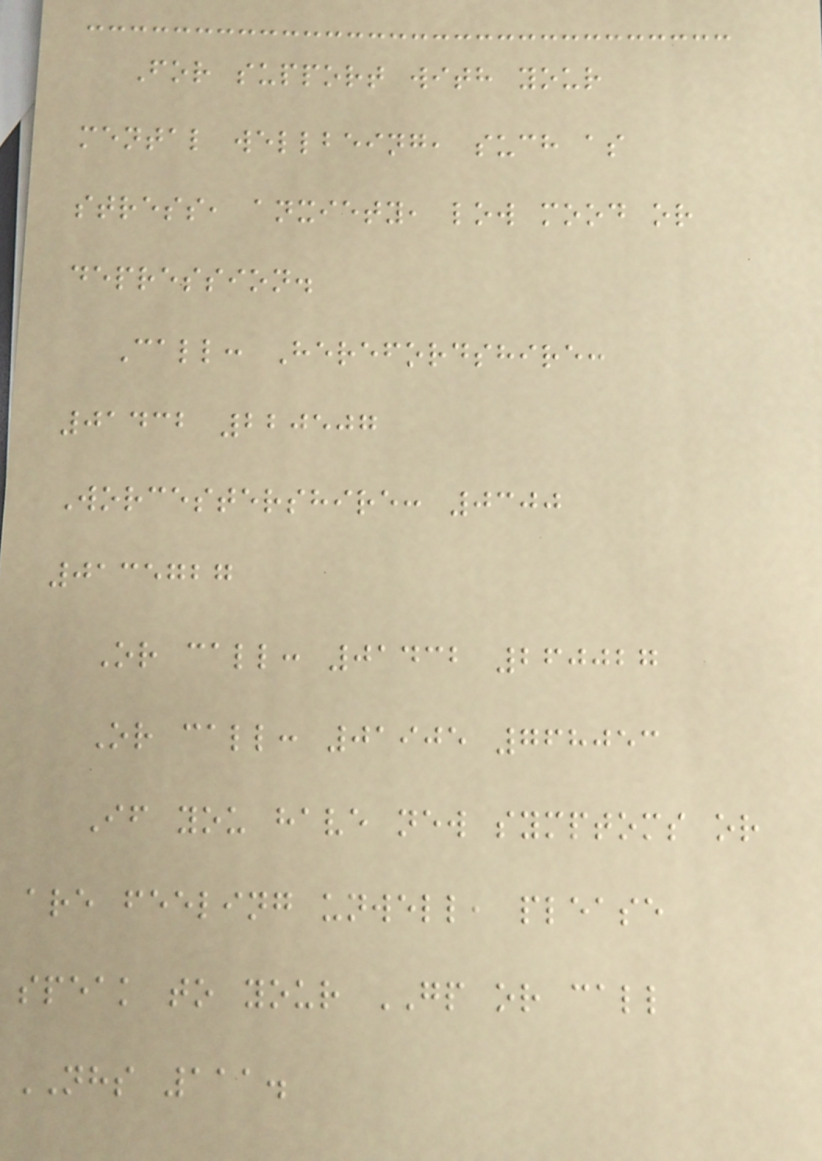For support with your
mental wellbeing, such as
stress, anxiety, low mood or
depression.
Call: Herefordshire:
01432 220507
Worcestershire: 0300
0135727
Or call: 01432 260027
Or call: 01905 768053
If you have new symptoms or
are feeling unwell, please
speak to your GP or call
NHS 111.
